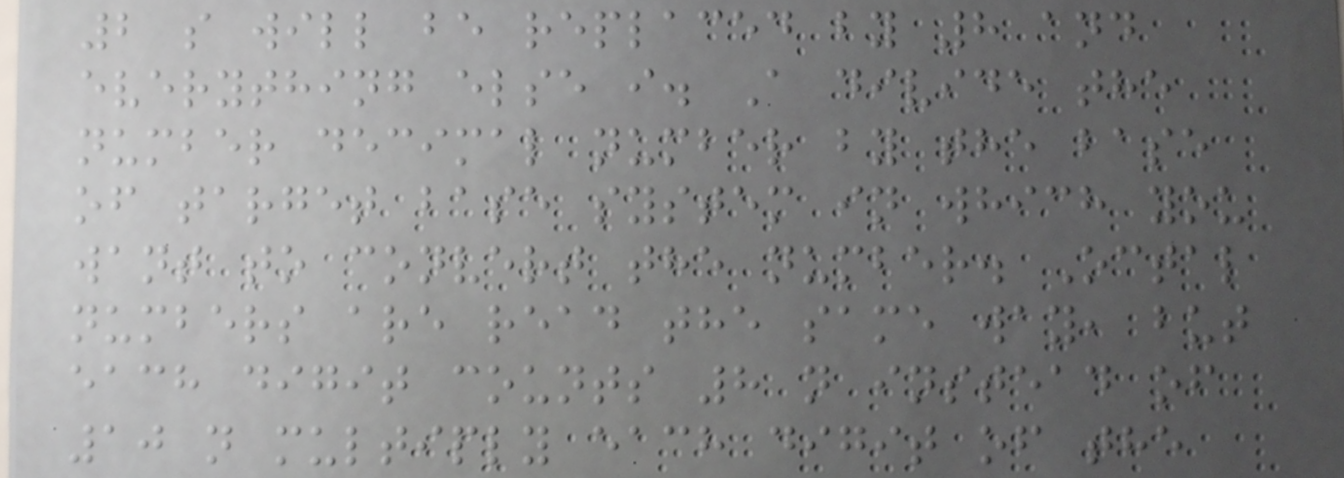2 s will be replaced by 8 and
everything else i. A divide the
number decimal number by the base
of target base system in which you
want to convert the number. Octal
numbers are read the same way, but
each digit counts 8 n instead of
10 n multiply each digit of the
